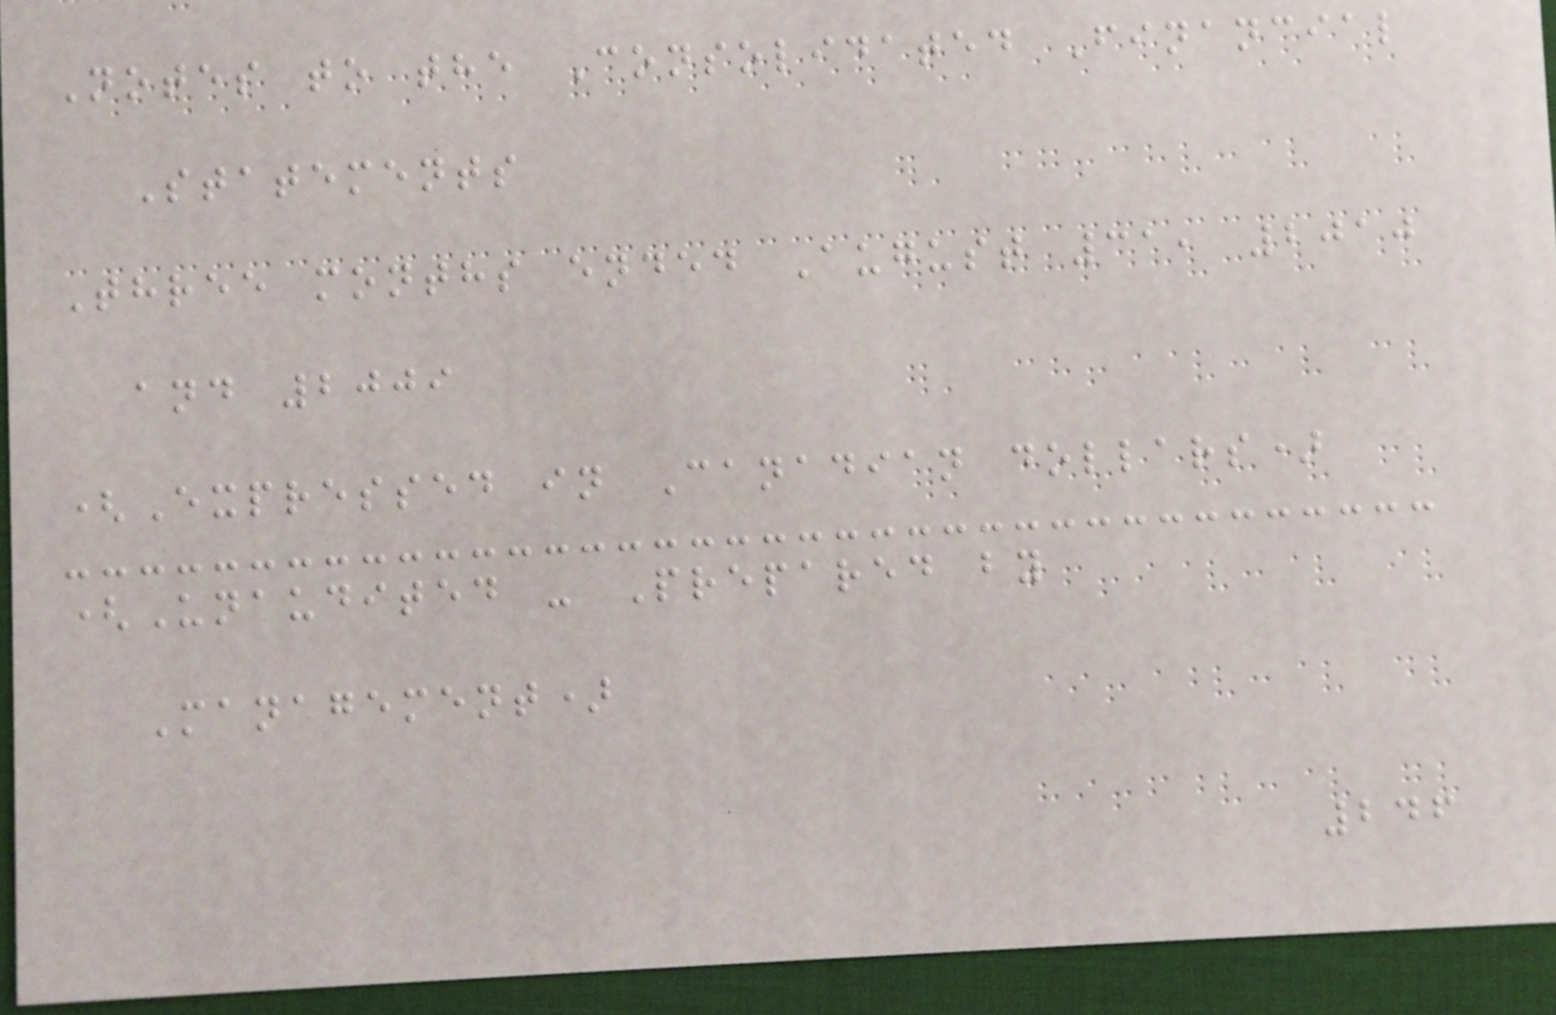Notes to the Consolidated Financial
Statements
Three months ended August 31, 2010
and 2009
(Expressed in Canadian dollars)
(Unaudited - Prepared by
Management)
246
